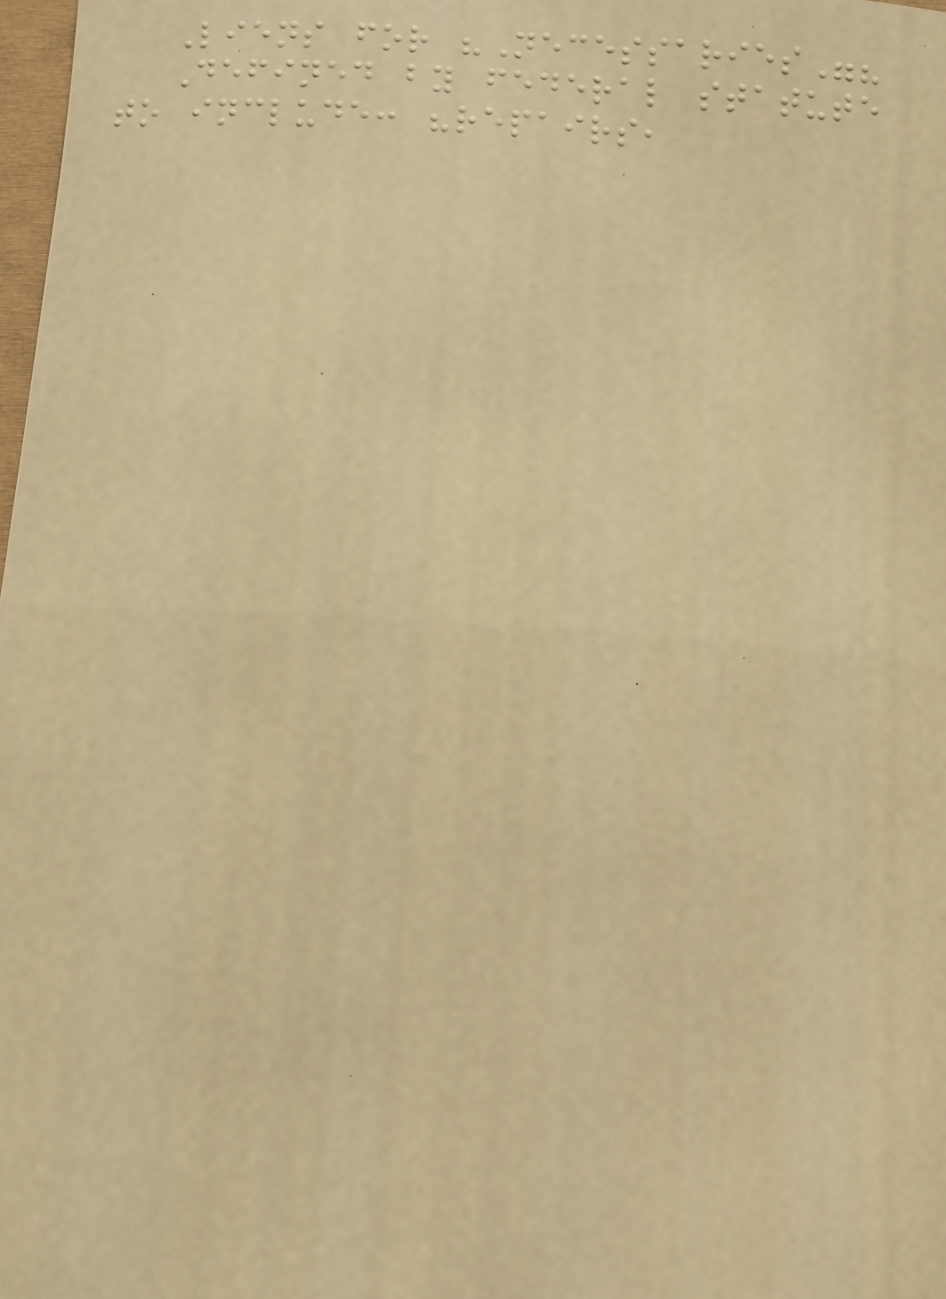Liens for "Necessaries"?
Defined by federal statute
to include: "repairs,
